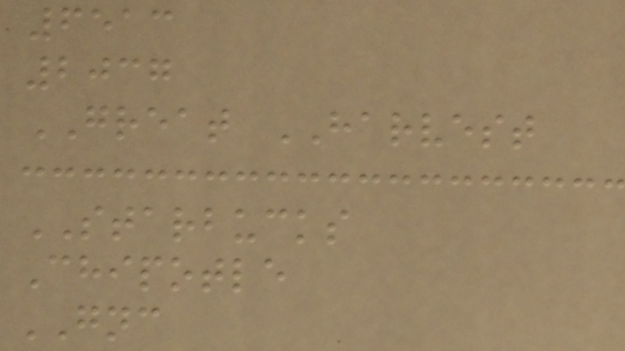6513
2037
GREAT HARVEST
STARBUCKS
Chipotle
GNC
